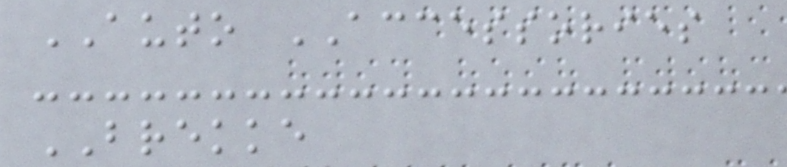AUTO ACCESSORIES
BREKKE
